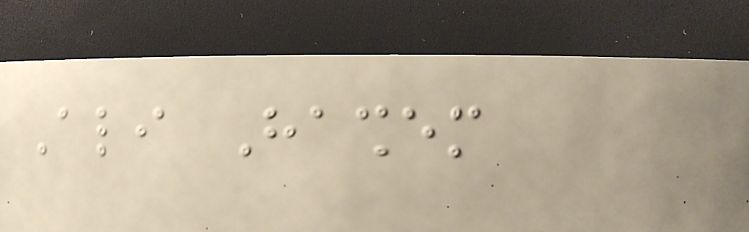Ali Hashem
